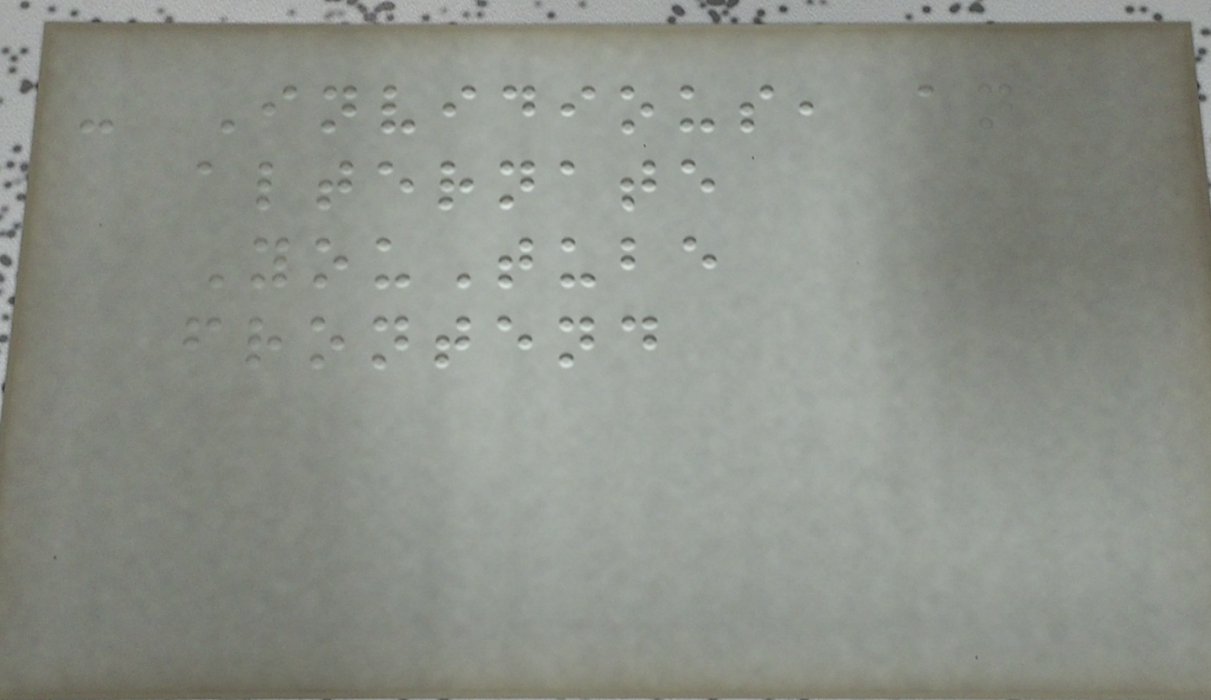- Invidious, an
alternate
YouTube
frontend
